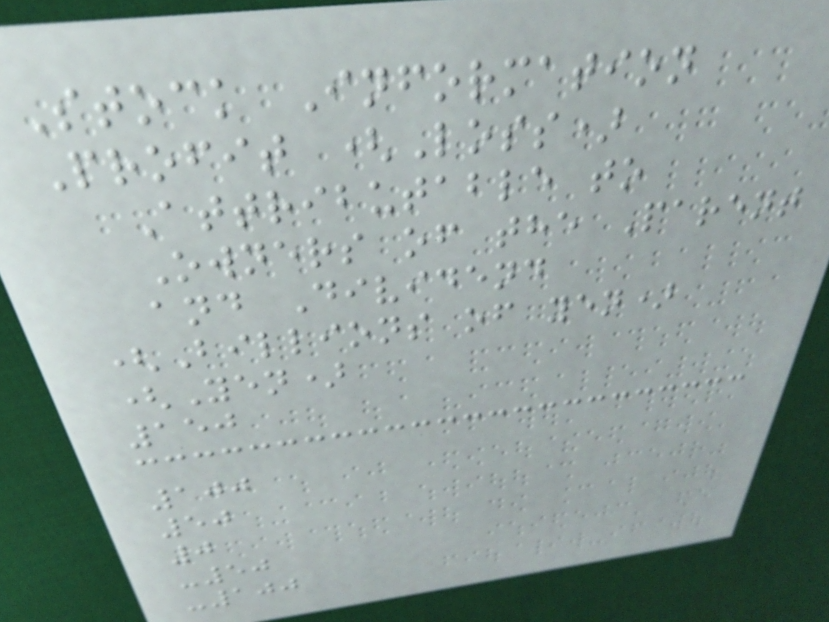Stock Information
Profit (Loss)
Attributable to
Owners of the Parent
and Dividend
(Billions of yen)
(Yen)
150
100
50
0
-50
-100
